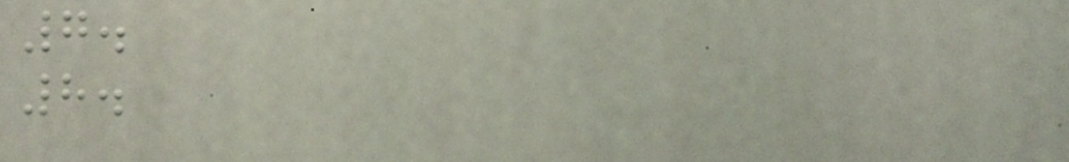7.
8.
